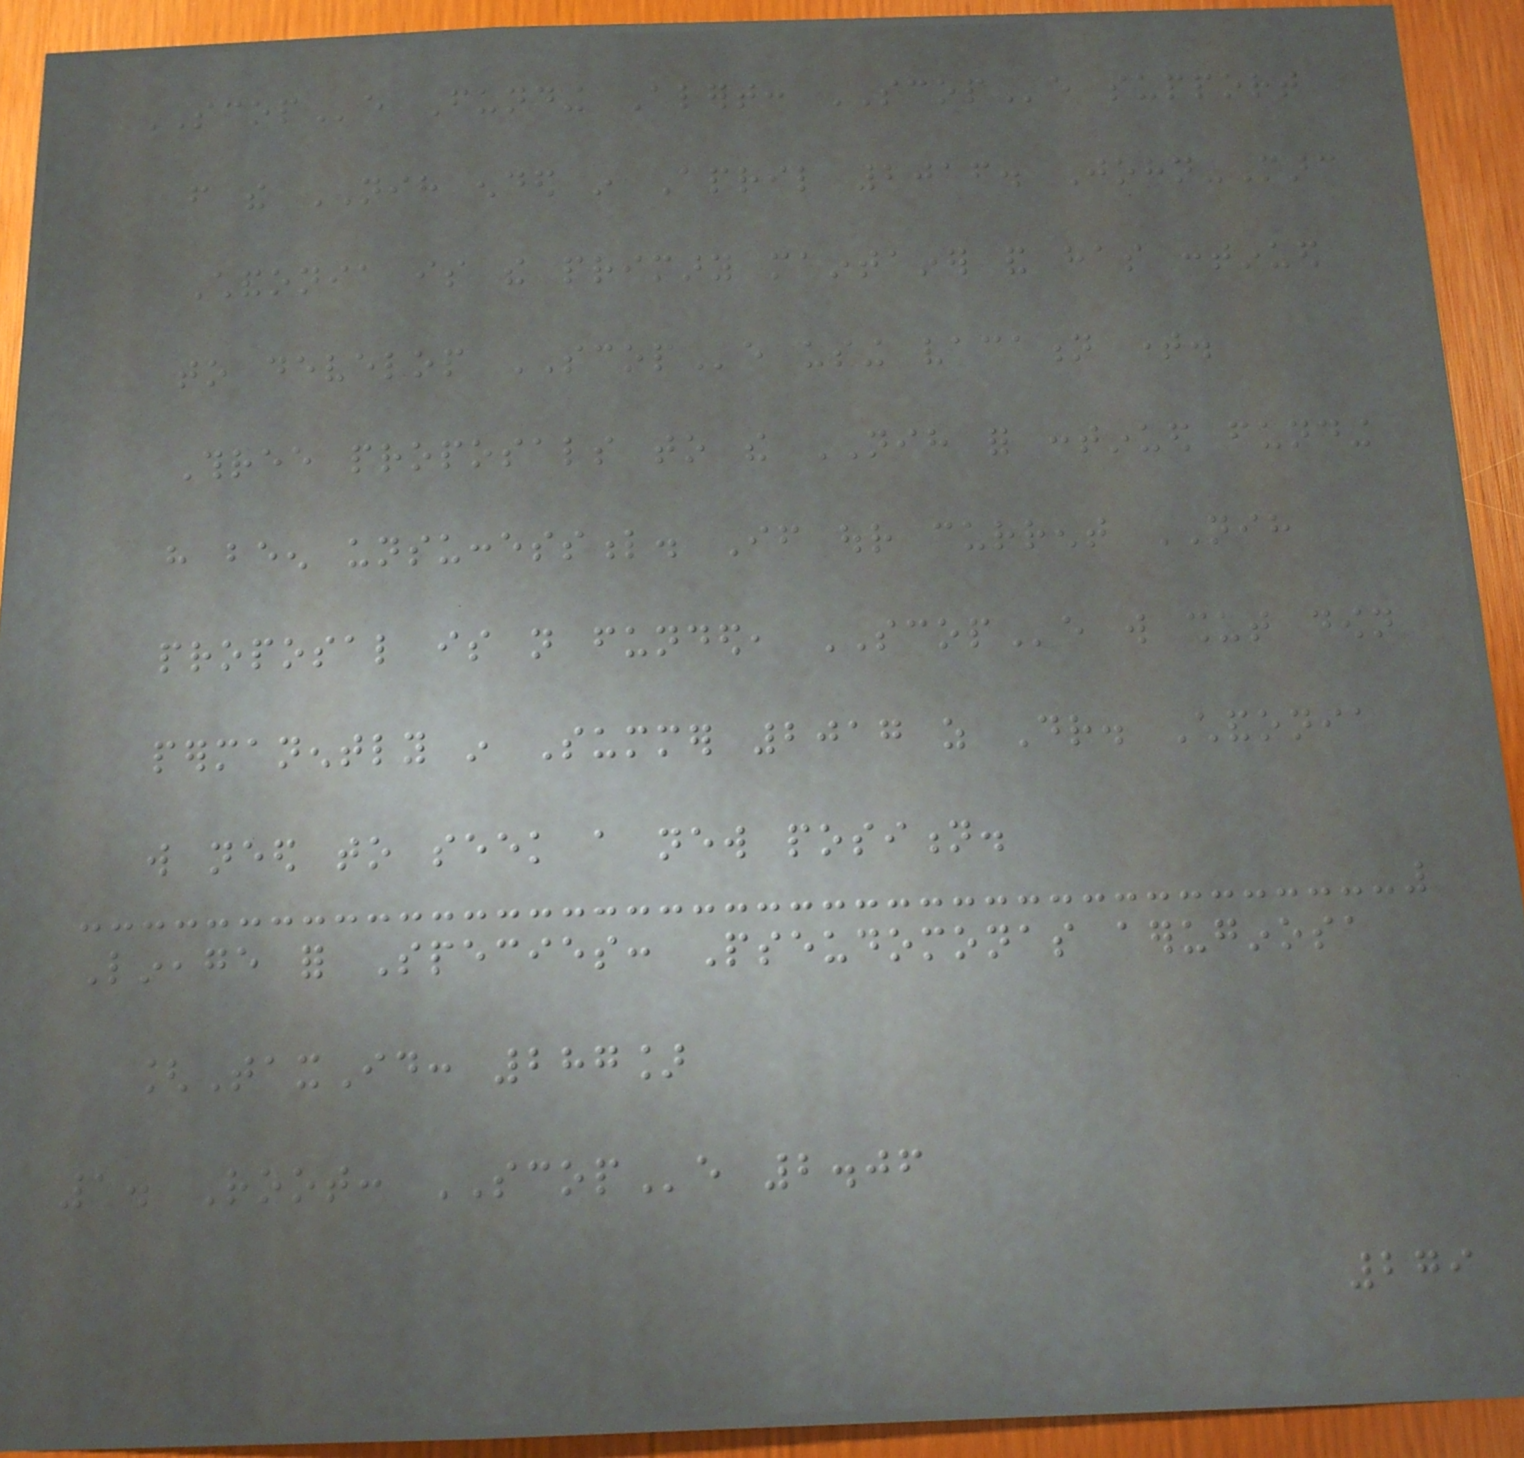SCOPe Funding Alert: SCOPe support
from the NIH ended in April 2016. John-Marc
Chandonia is the primary maintainer and has continued
to develop SCOPe using vacation time.
Three proposals to the NIH for continued funding
have been unsuccessful. If our current NIH
proposal is not funded, SCOPe will shut down
permanently in Summer 2017 as Dr. Chandonia
will need to seek a new position.
Lineage for Species: Pseudomonas aeruginosa
[TaxId: 287]
1. Root: SCOPe 2.06
279
